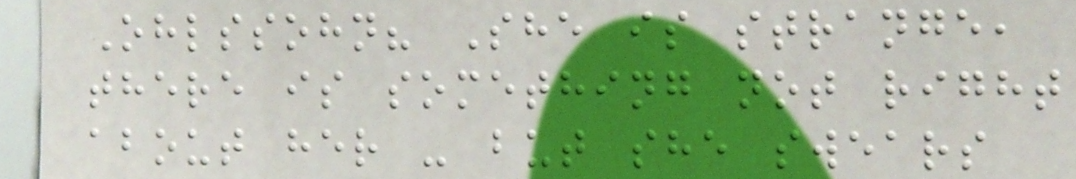Ohlssohn? She is strange,
there is something not right
about her - but she swears
